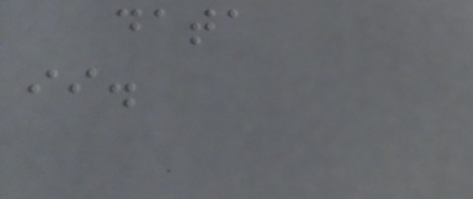data
ii.
